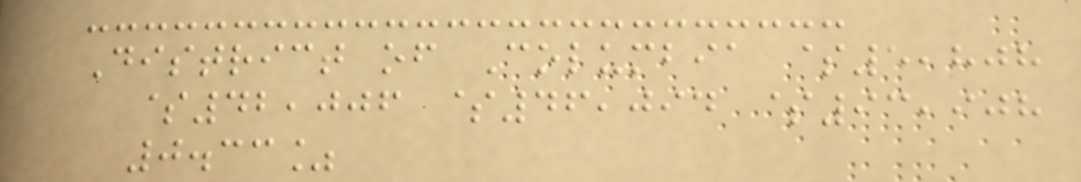District of Columbia $5,808
$42,006 $46,094 $93,908
0.33%
